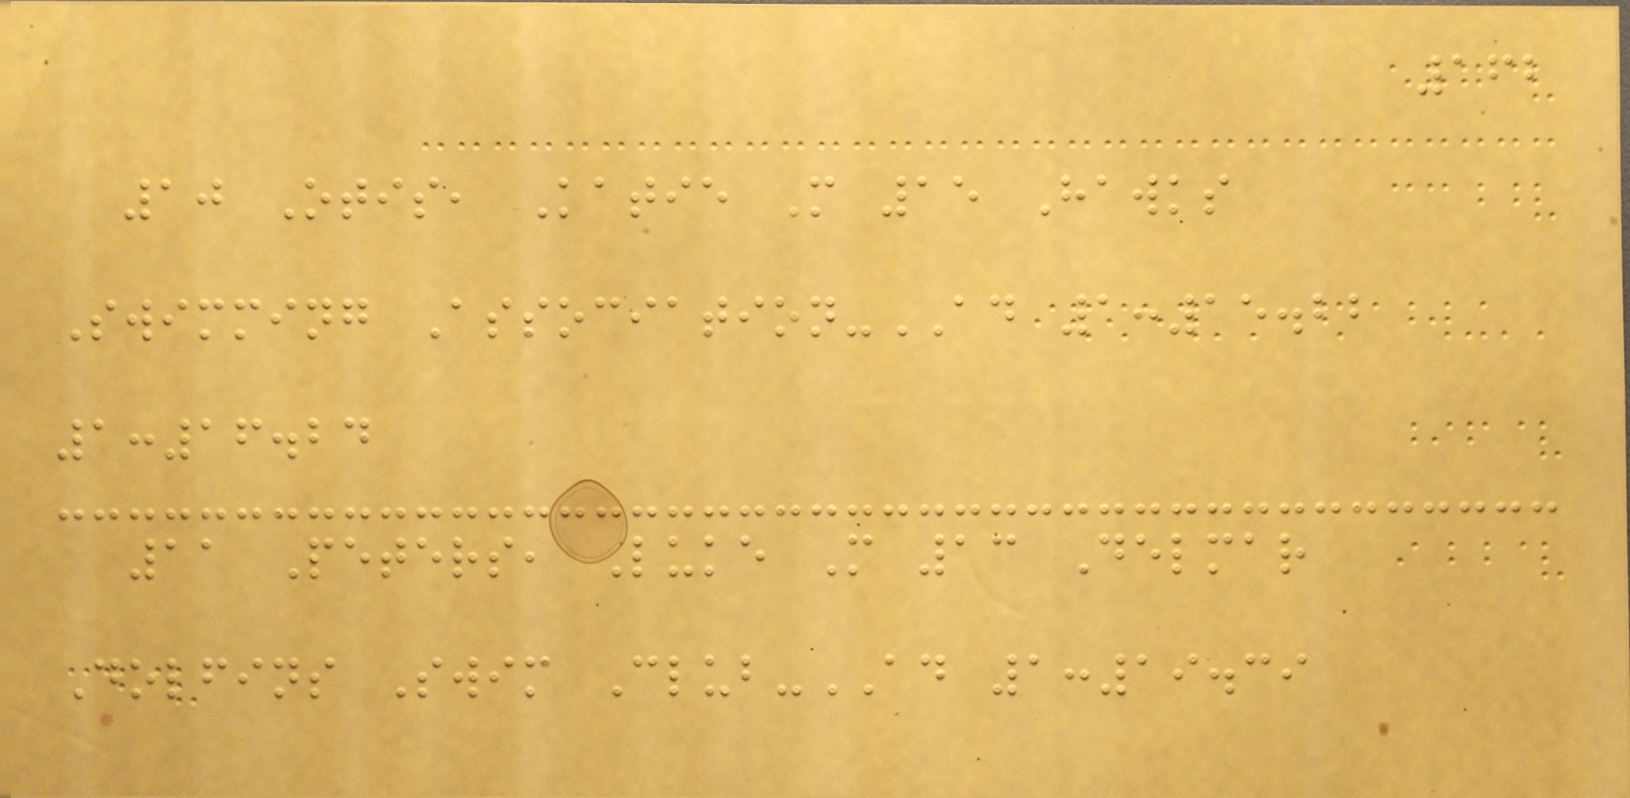162
10 Otis, Katie M 15 Hawks
Swimming Association-AD 1:15.22
1:16.24
11 Peters, Luke M 13 Delmar
Dolfins Swim Club-AD 1:19.39
